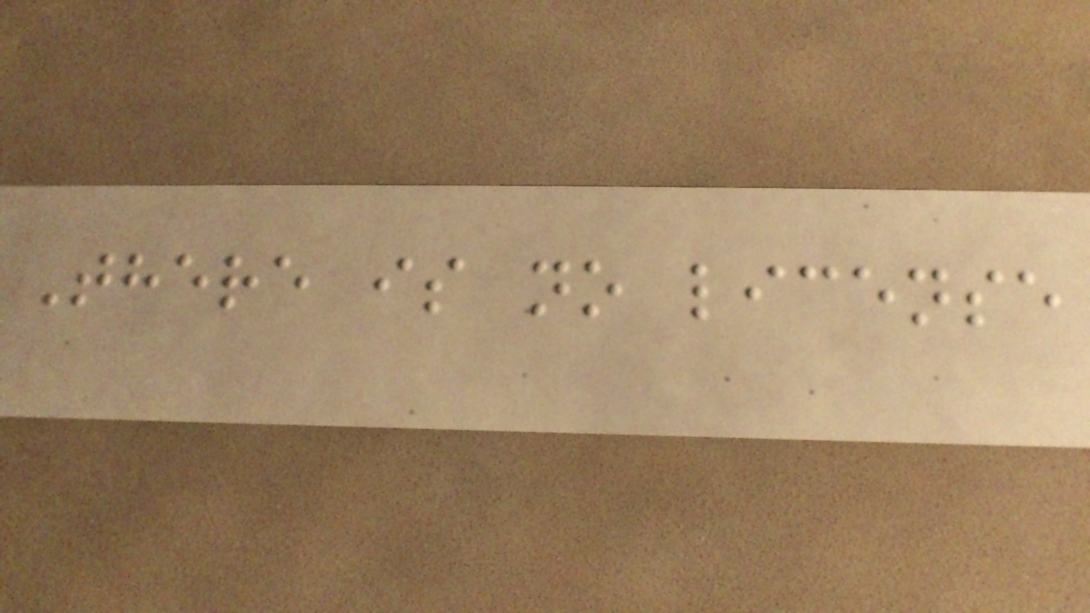There is no license
